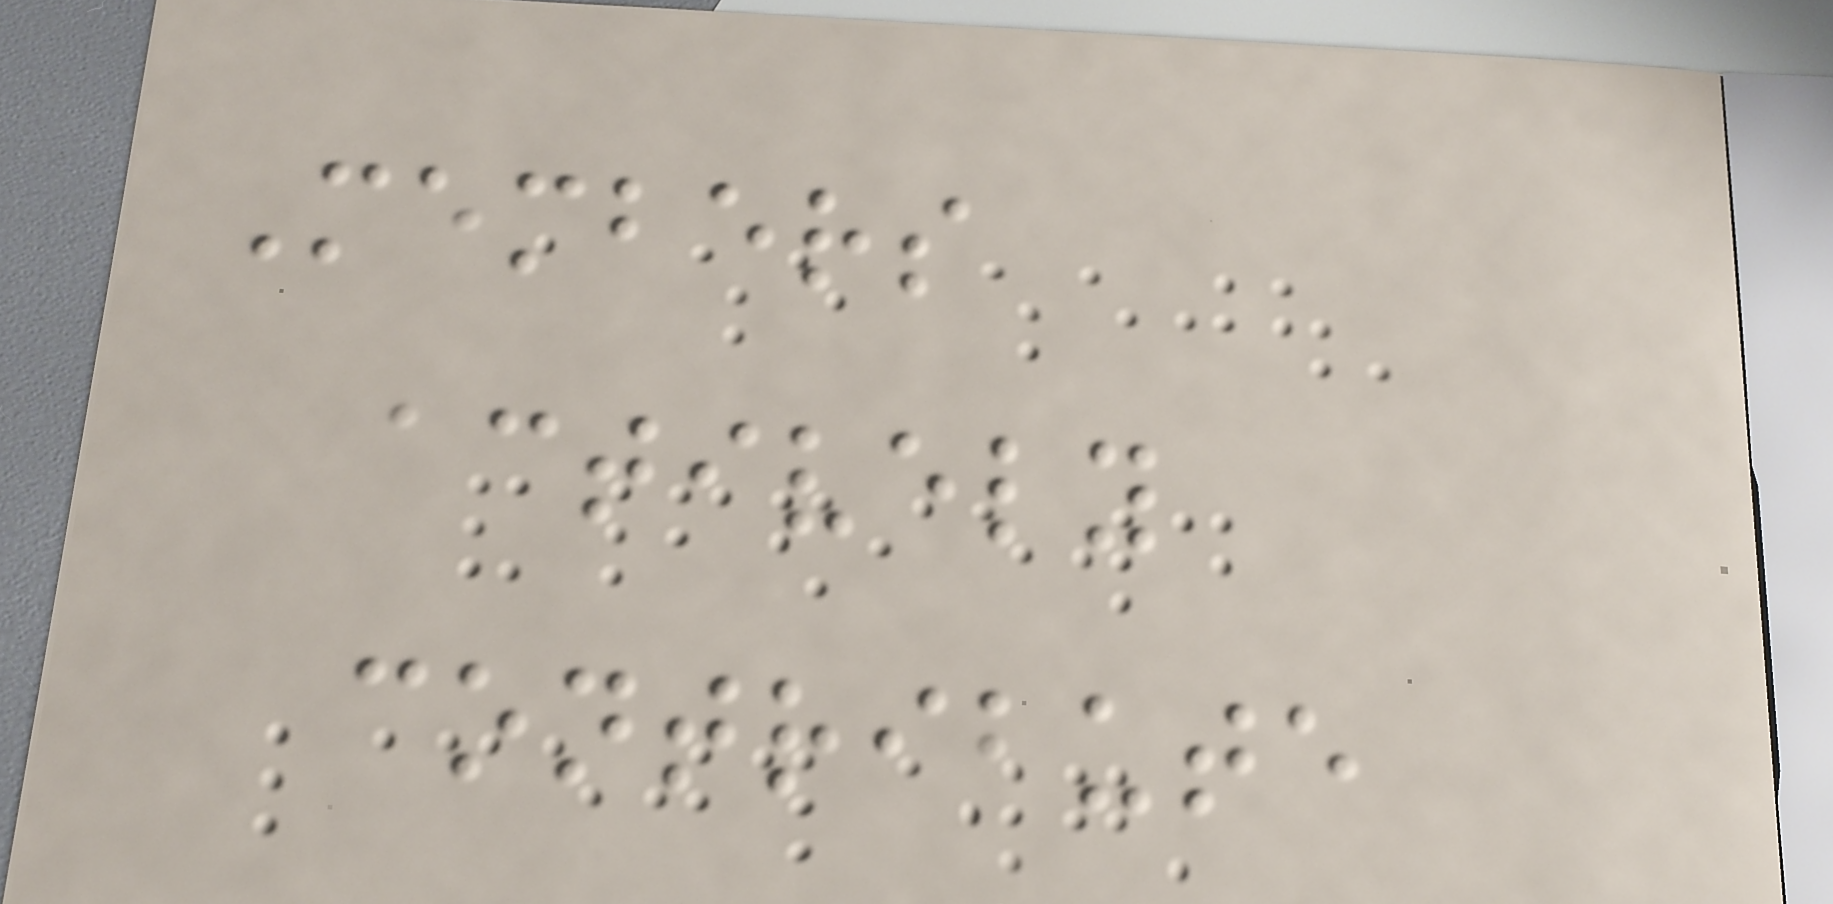Members
actively
contribute
